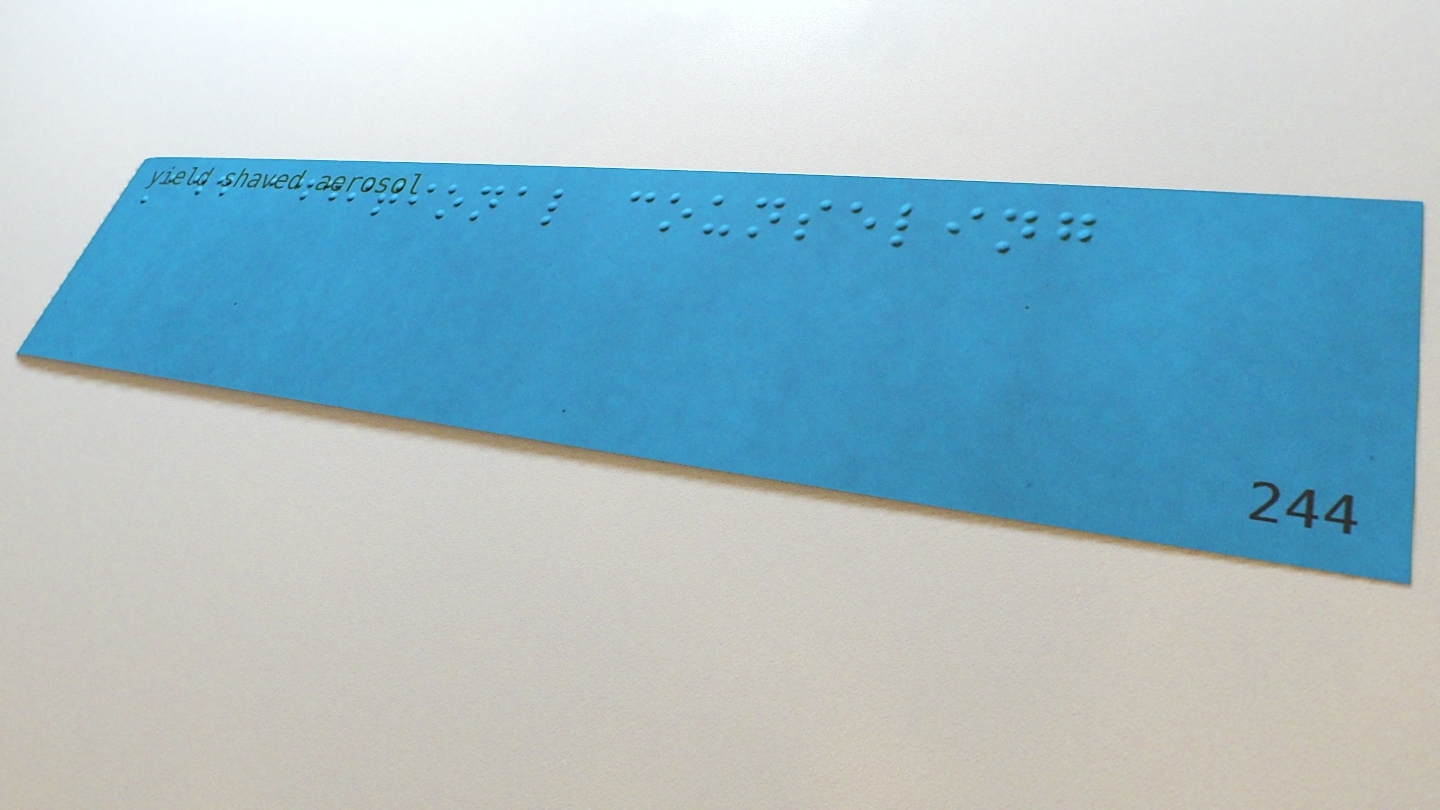Add additional counseling
